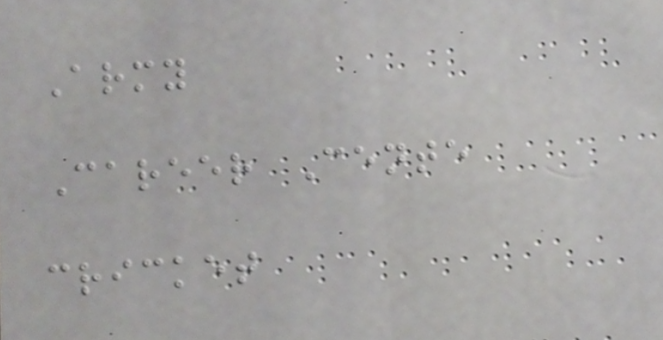Army
Career Cente
cricket
